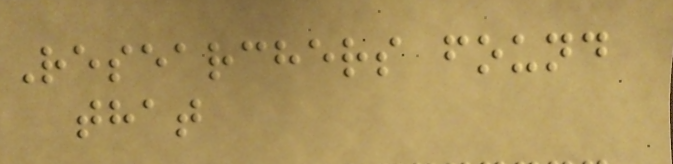Researchers found
that
